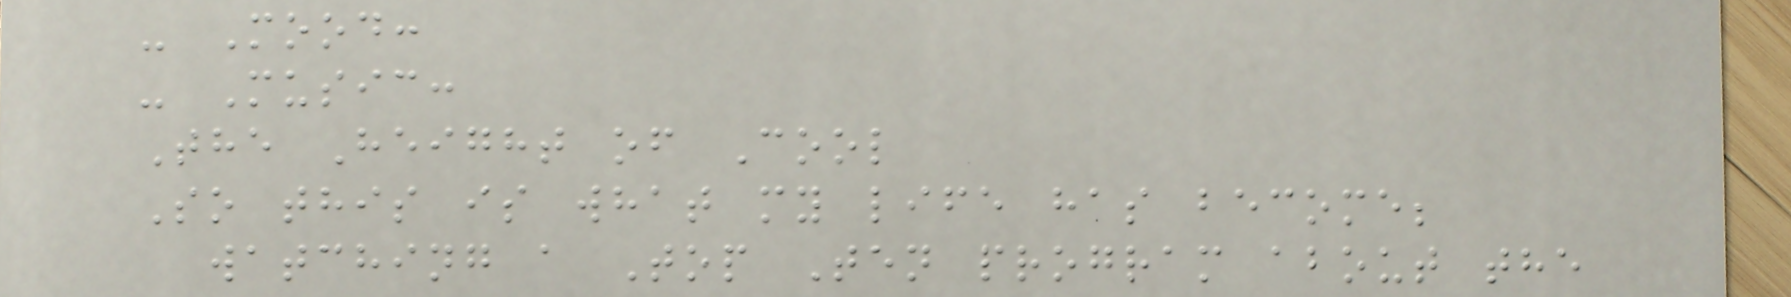- Mood:
- Music:
The Height of Cool
So this is what my life has become;
watching a Top Ten program about the
